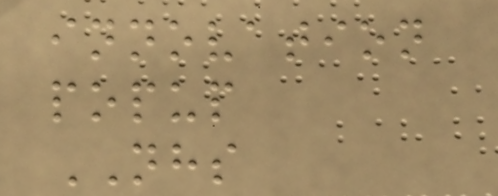innovation
popup
NHS
